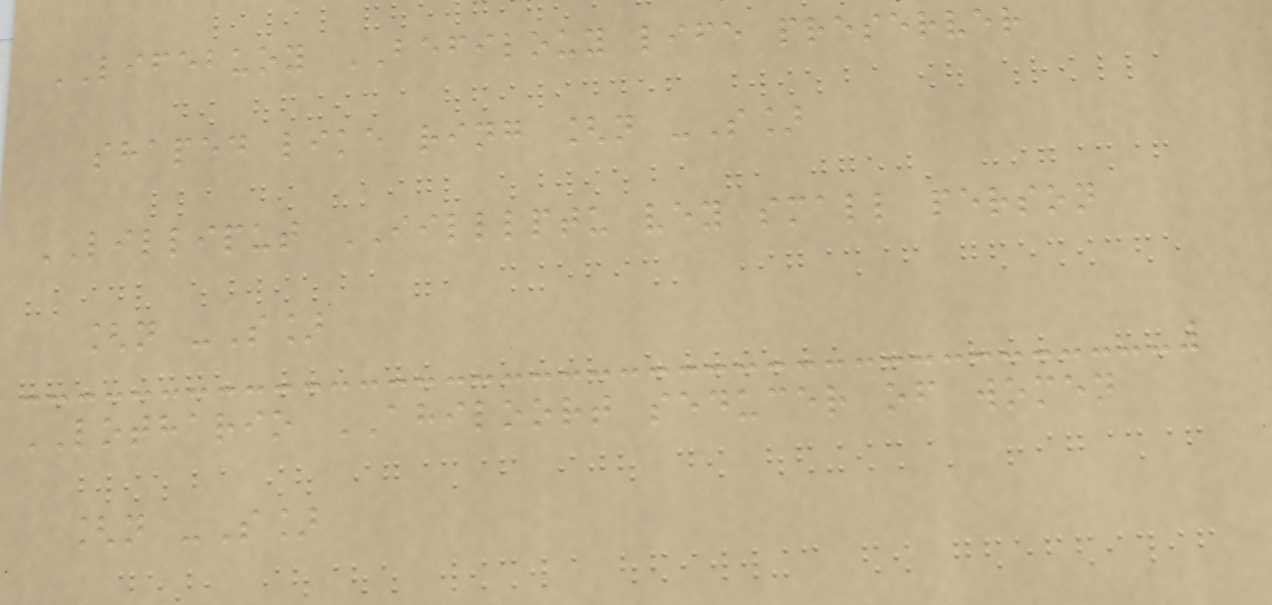LIFEBUOY BEFILOUY life preserver
shaped like ring [n -S]
LILLIPUT IILLLPTU vey small person
[n -S]
LOTHARIO AHILOORT seducer of women
[n -S]
